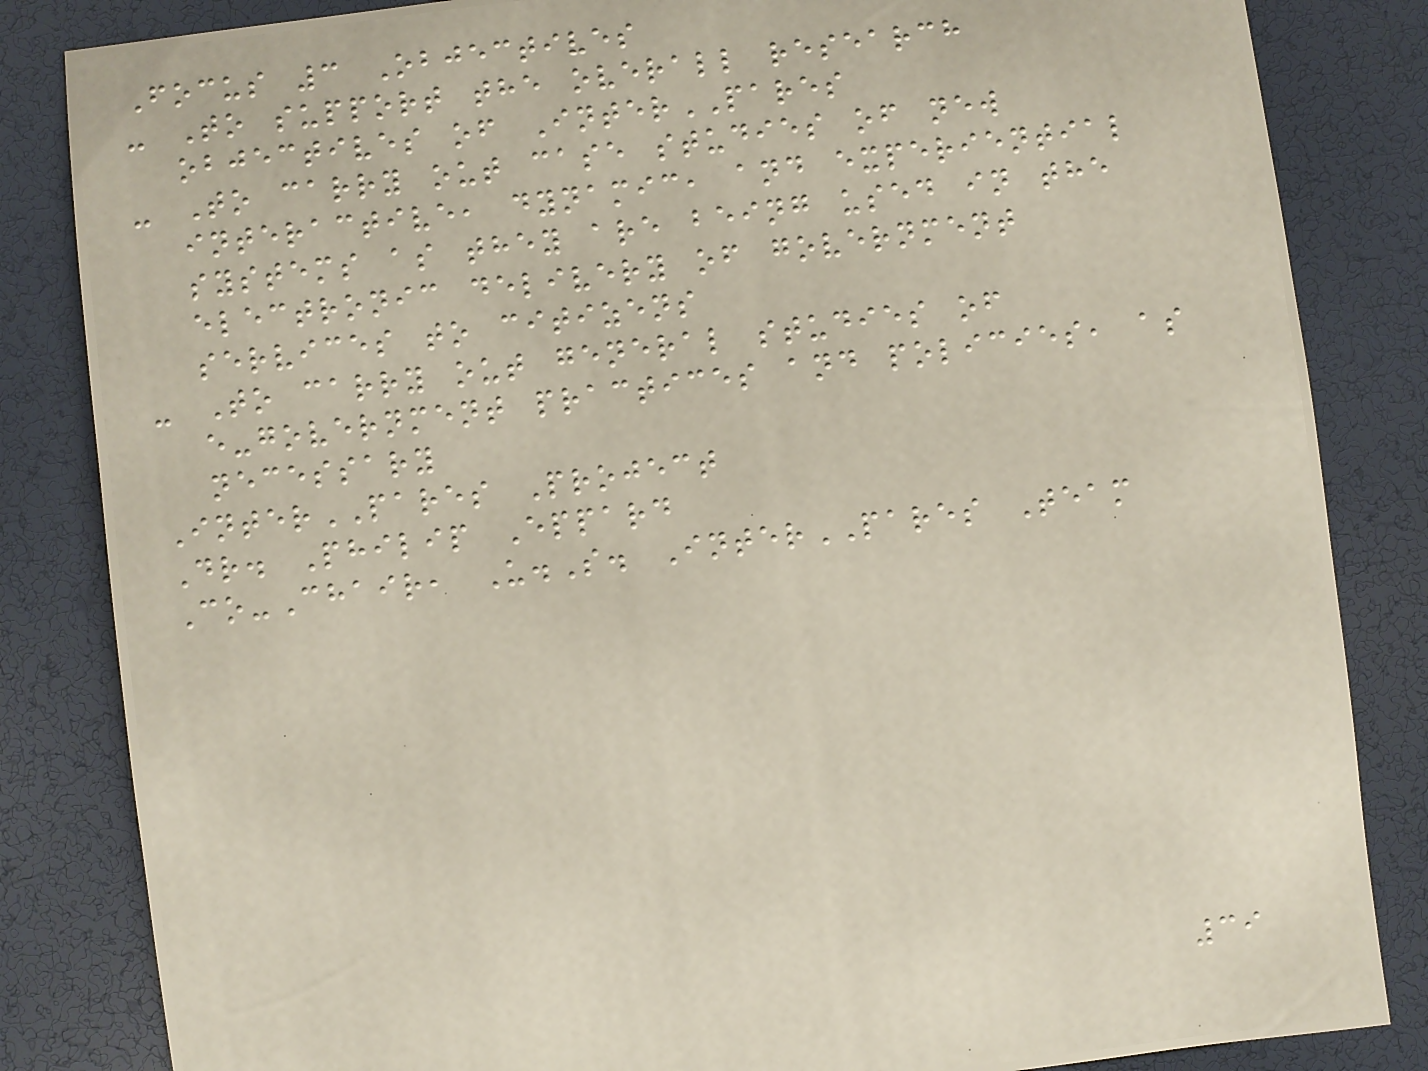Focus 3 Objectives
- To support the overall research
objectives of InterPARES
- To carry out case studies of new
interactive, dynamic, and experiential
systems as they are being used in the
electronic delivery of government
services to citizens
- To carry out general studies of
e-government practices and policies, as
necessary
InterPARES Project
Dr. Philip Eppard
Co-Chair, U.S. InterPARES Team
39
